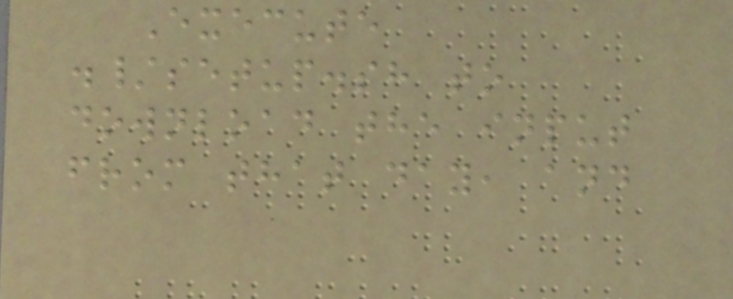Execute
./setup.sh to
download the input
from that day, and
